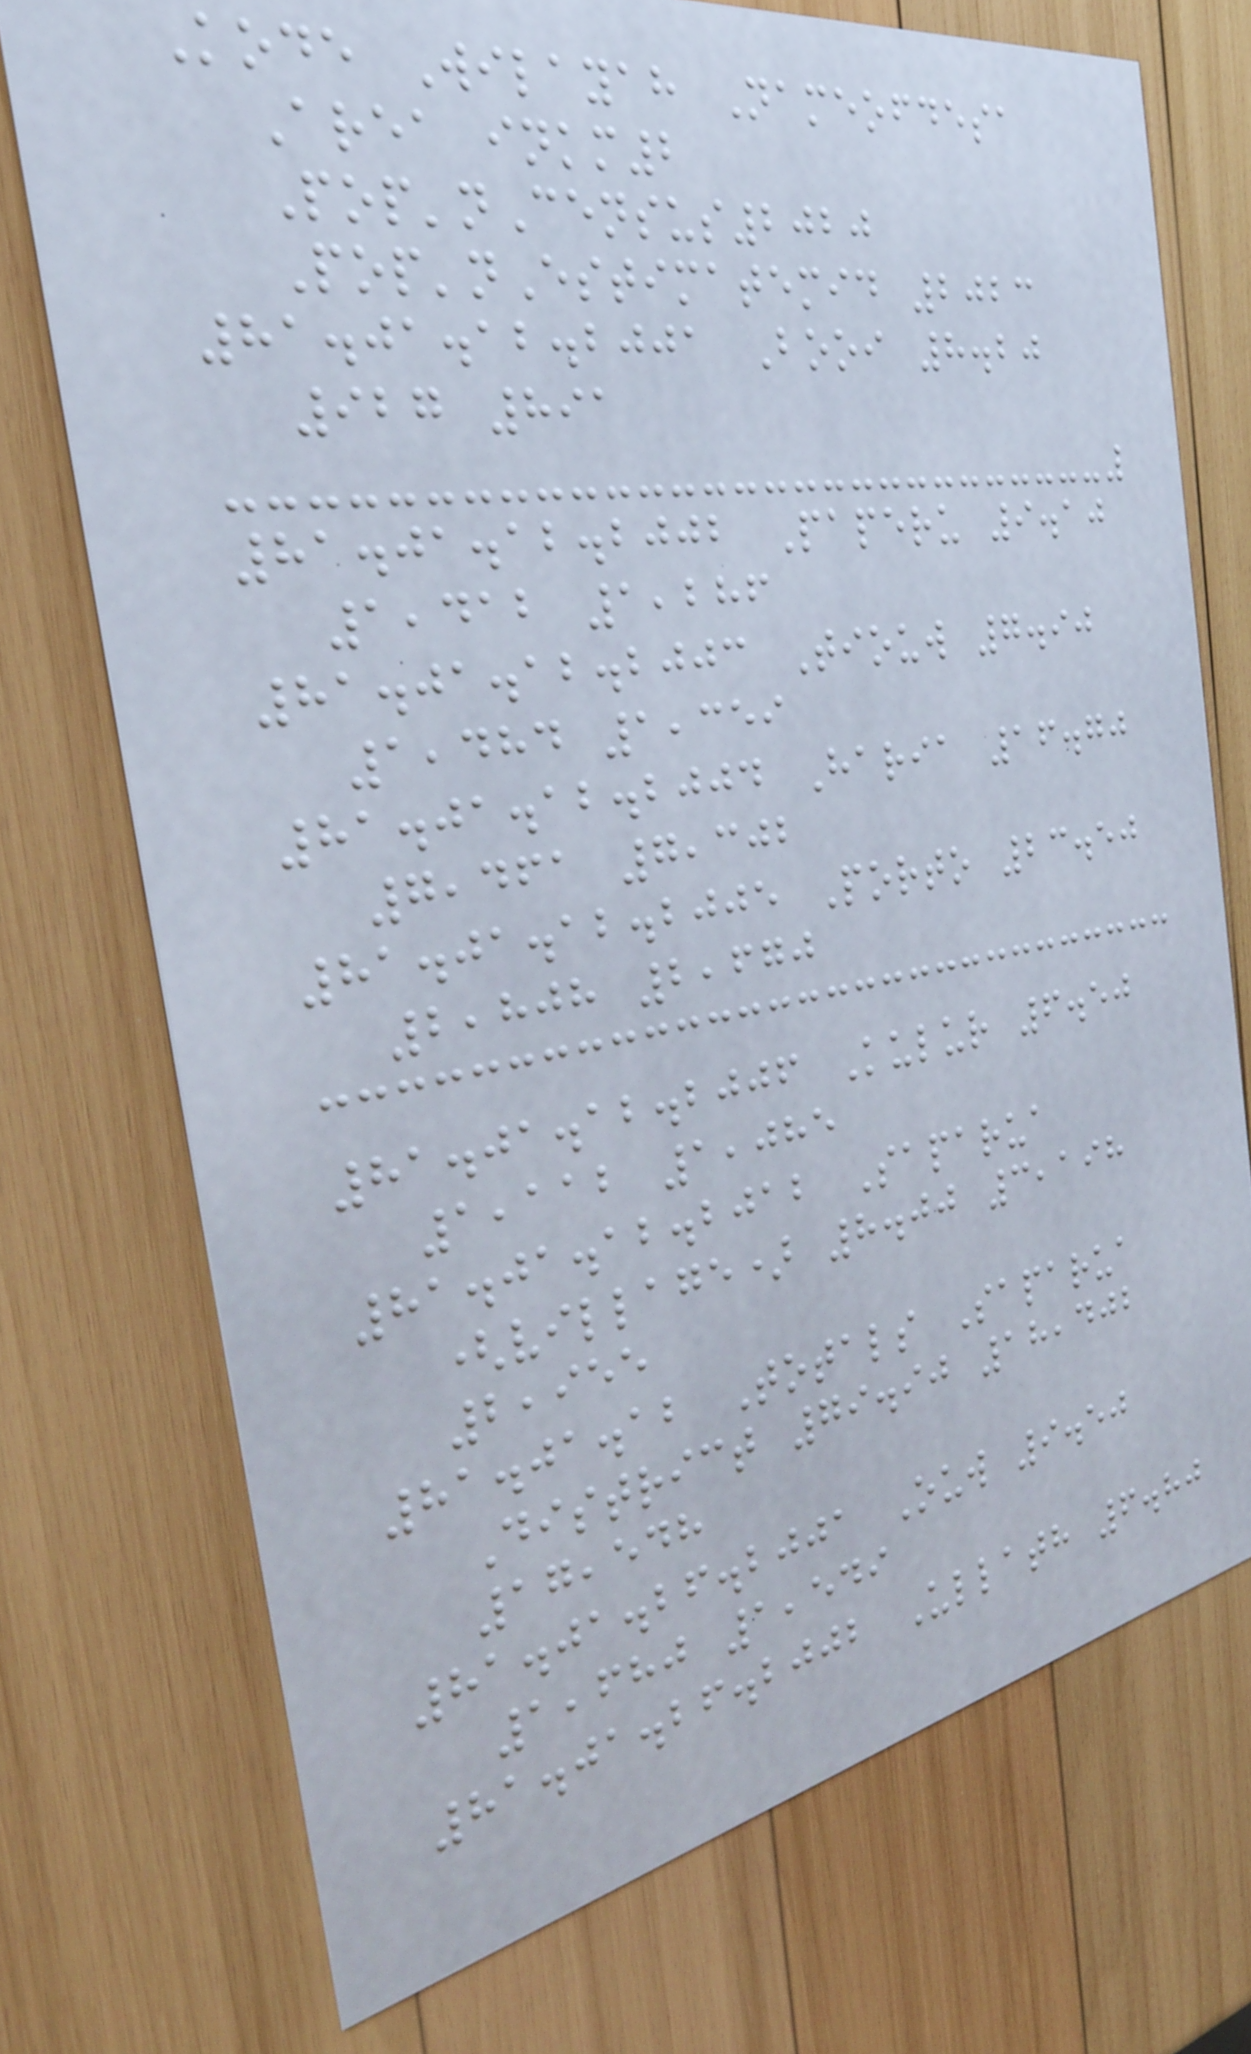Kode Wilayah Nameofdesa
Area inkm2
Pop'nCensus2020
Pop'nEstimatemid 2023
81.01.12.2001 Booi 8.20
927 891
81.01.12.2002 Paperu 9.10
1,412 1,286
81.01.12.2003 Tiouw 7.90
1,484 1,359
81.01.12.2004 Haria 16.70
7,461 7,302
81.01.12.2005 Porto 23.50
2,808 2,670
81.01.12.2006 Kulur 6.50
1,112 1,085
81.01.12.2012 Saparua
(village) 8.00 3,198
2,955
81.01.12 Totals Saparua
District 79.90 18,402
17,548
81.01.26.2001 Ouw 9.50
1,680 1,549
81.01.26.2002 Ullath 6.80
